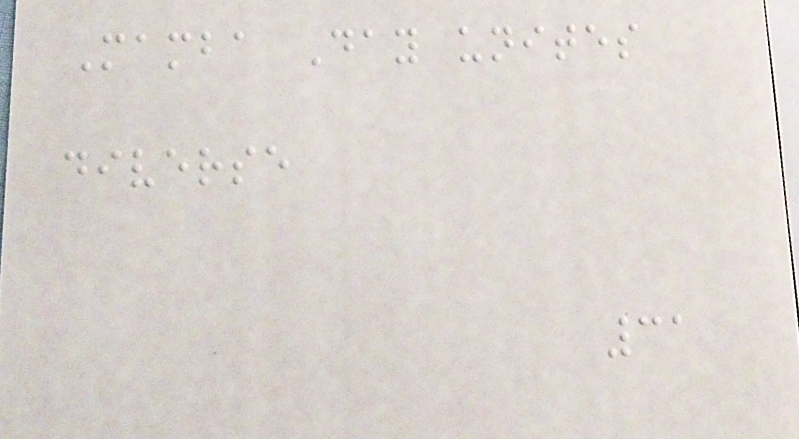Mamba Day unites
diverse
31
